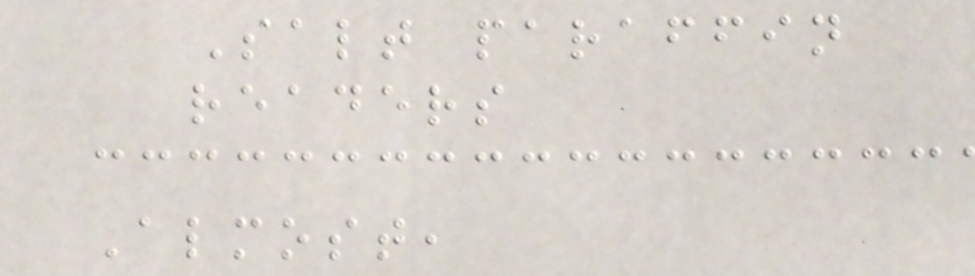Salt paraffin
readers
Almost,
